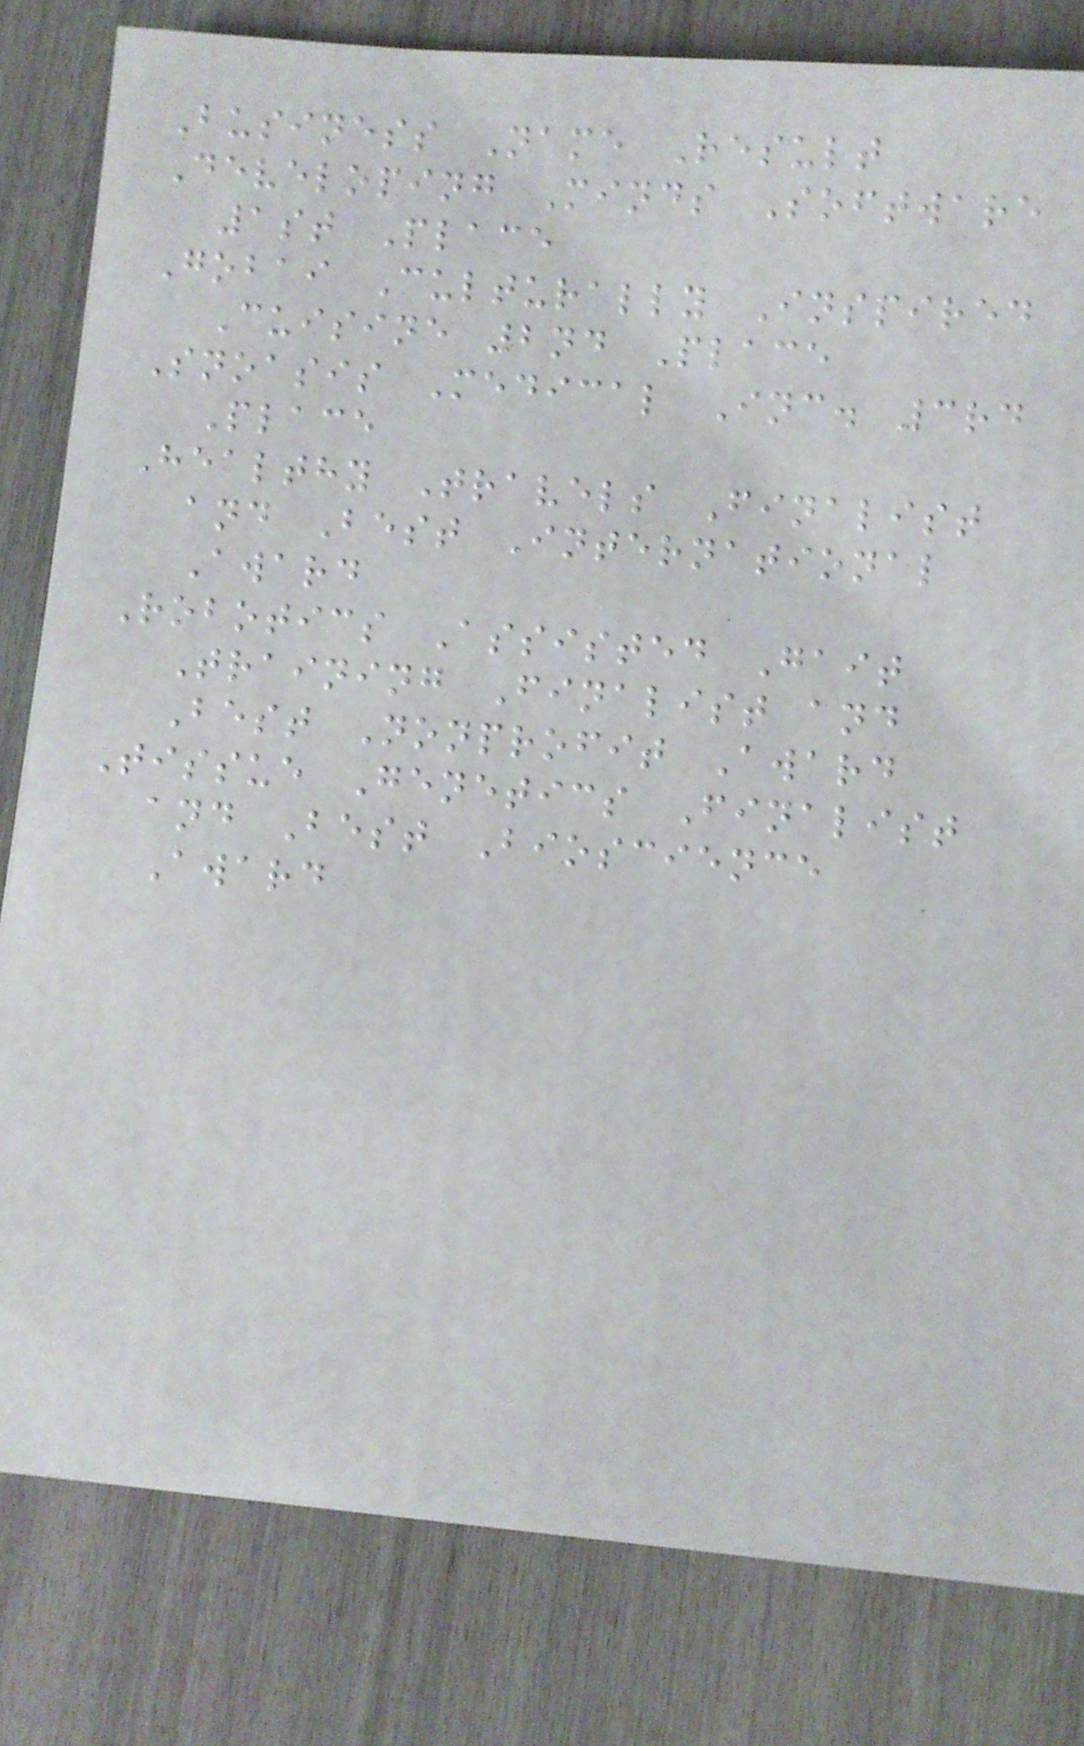Business Name Result
Developing Minds Software
1st Place
Gobai Culturally Inspired
Cuisine 2nd Place
Snoasis Medical Inc. 3rd
Place
Healthy Travels Finalist
and Best International
Award
Robotics Assisted Gait
Training Finalist and
Best Nonprofit Award
Tissue Genetics Finalist
and Best Bioscience
Award
